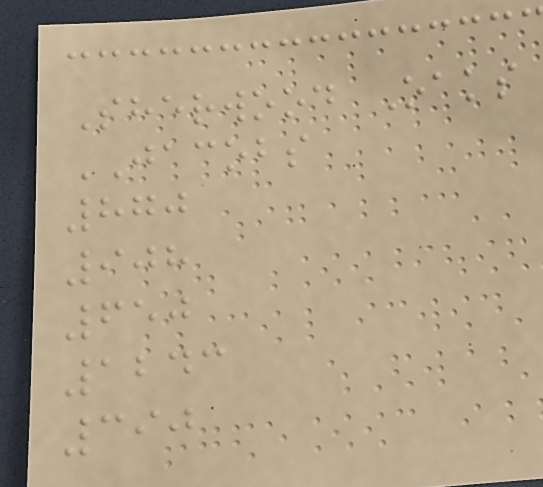Sherwood Oaks
JACOBS
870
908
650
1243
390
